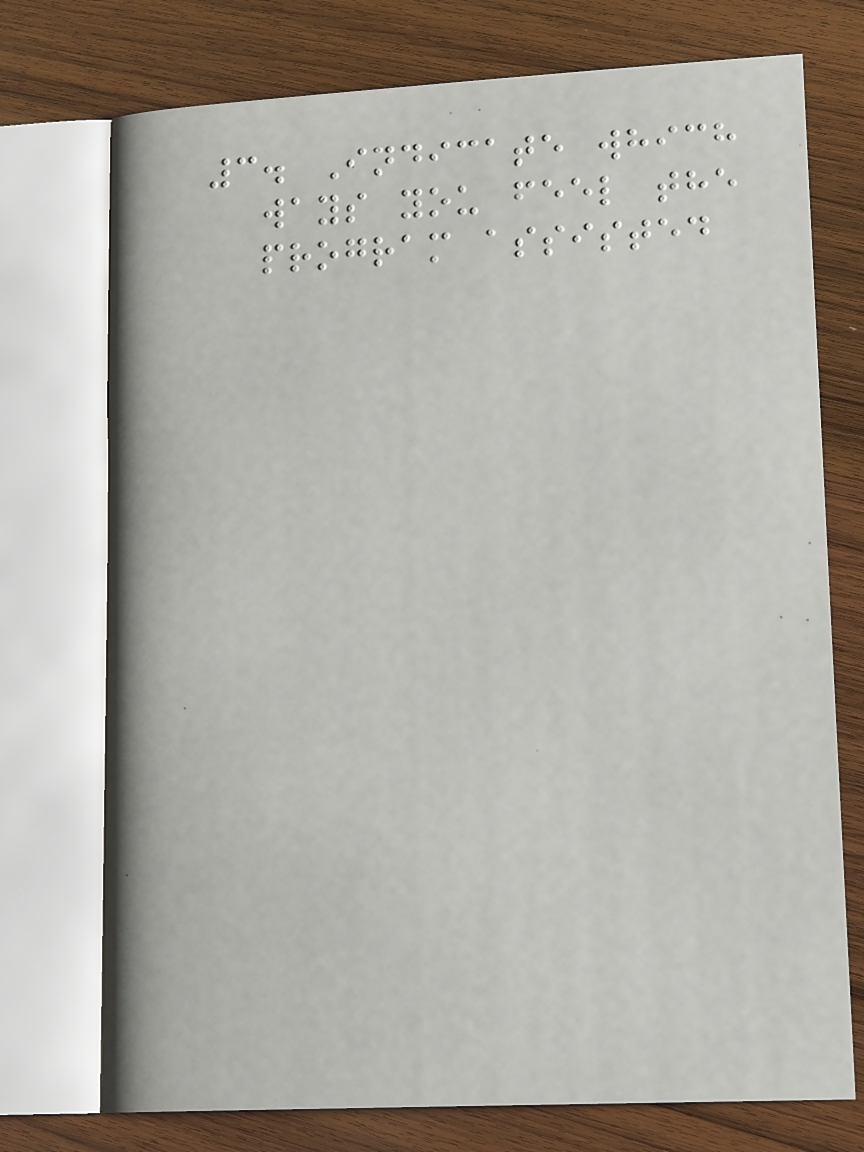3. Indicate which
ways you feel the
program assisted
